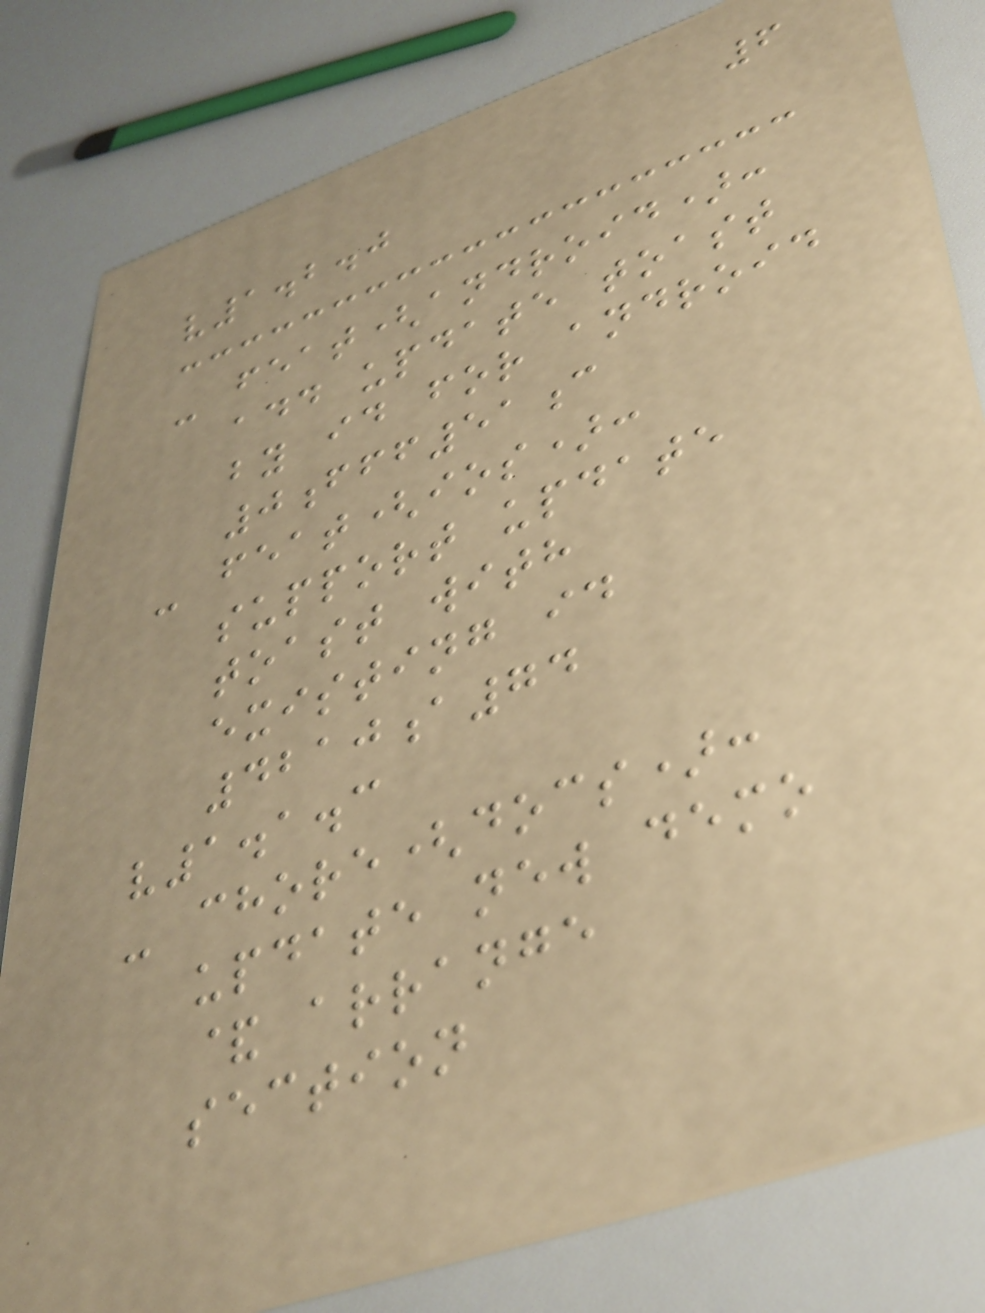6
v1.2.0
- feat(android):
add update toast
by id for android
0fff51c
- feat(ios):
support update
toast with
existing id
4210a74
v1.1.3
- chore(docs):
update new demo
& arrange
section
